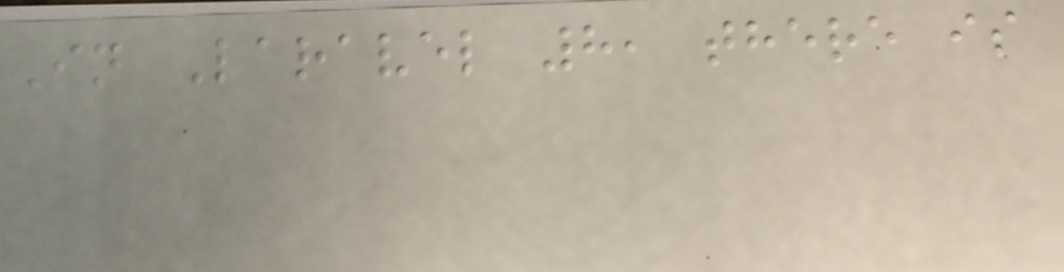In Laravel 8, there is
